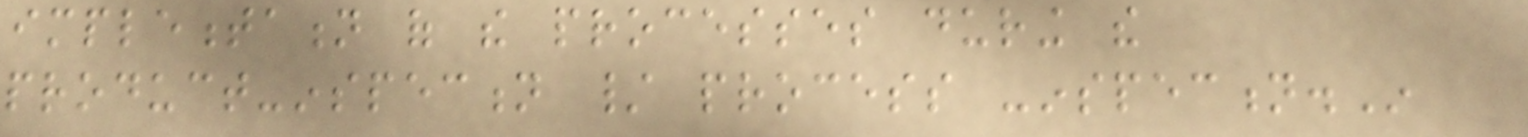implementation of the processes during the
product-inspection / process -inspection.In
